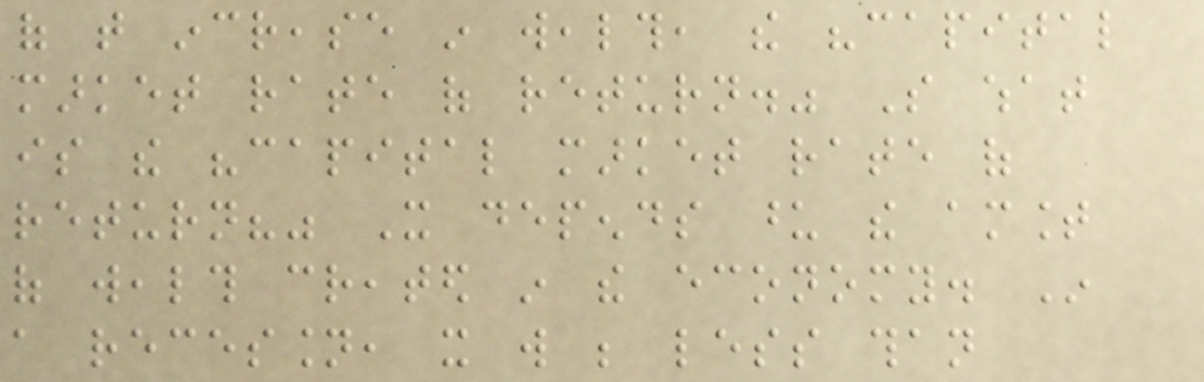of that increase in wealth, the "capital
market rate of return." So what
is the "capital market rate of
return?" It depends upon the amount
of wealth created in the economy. In
a recession, it will be less than
